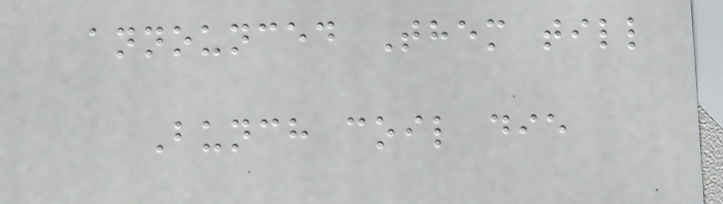announced Them till
Bunch coil die
